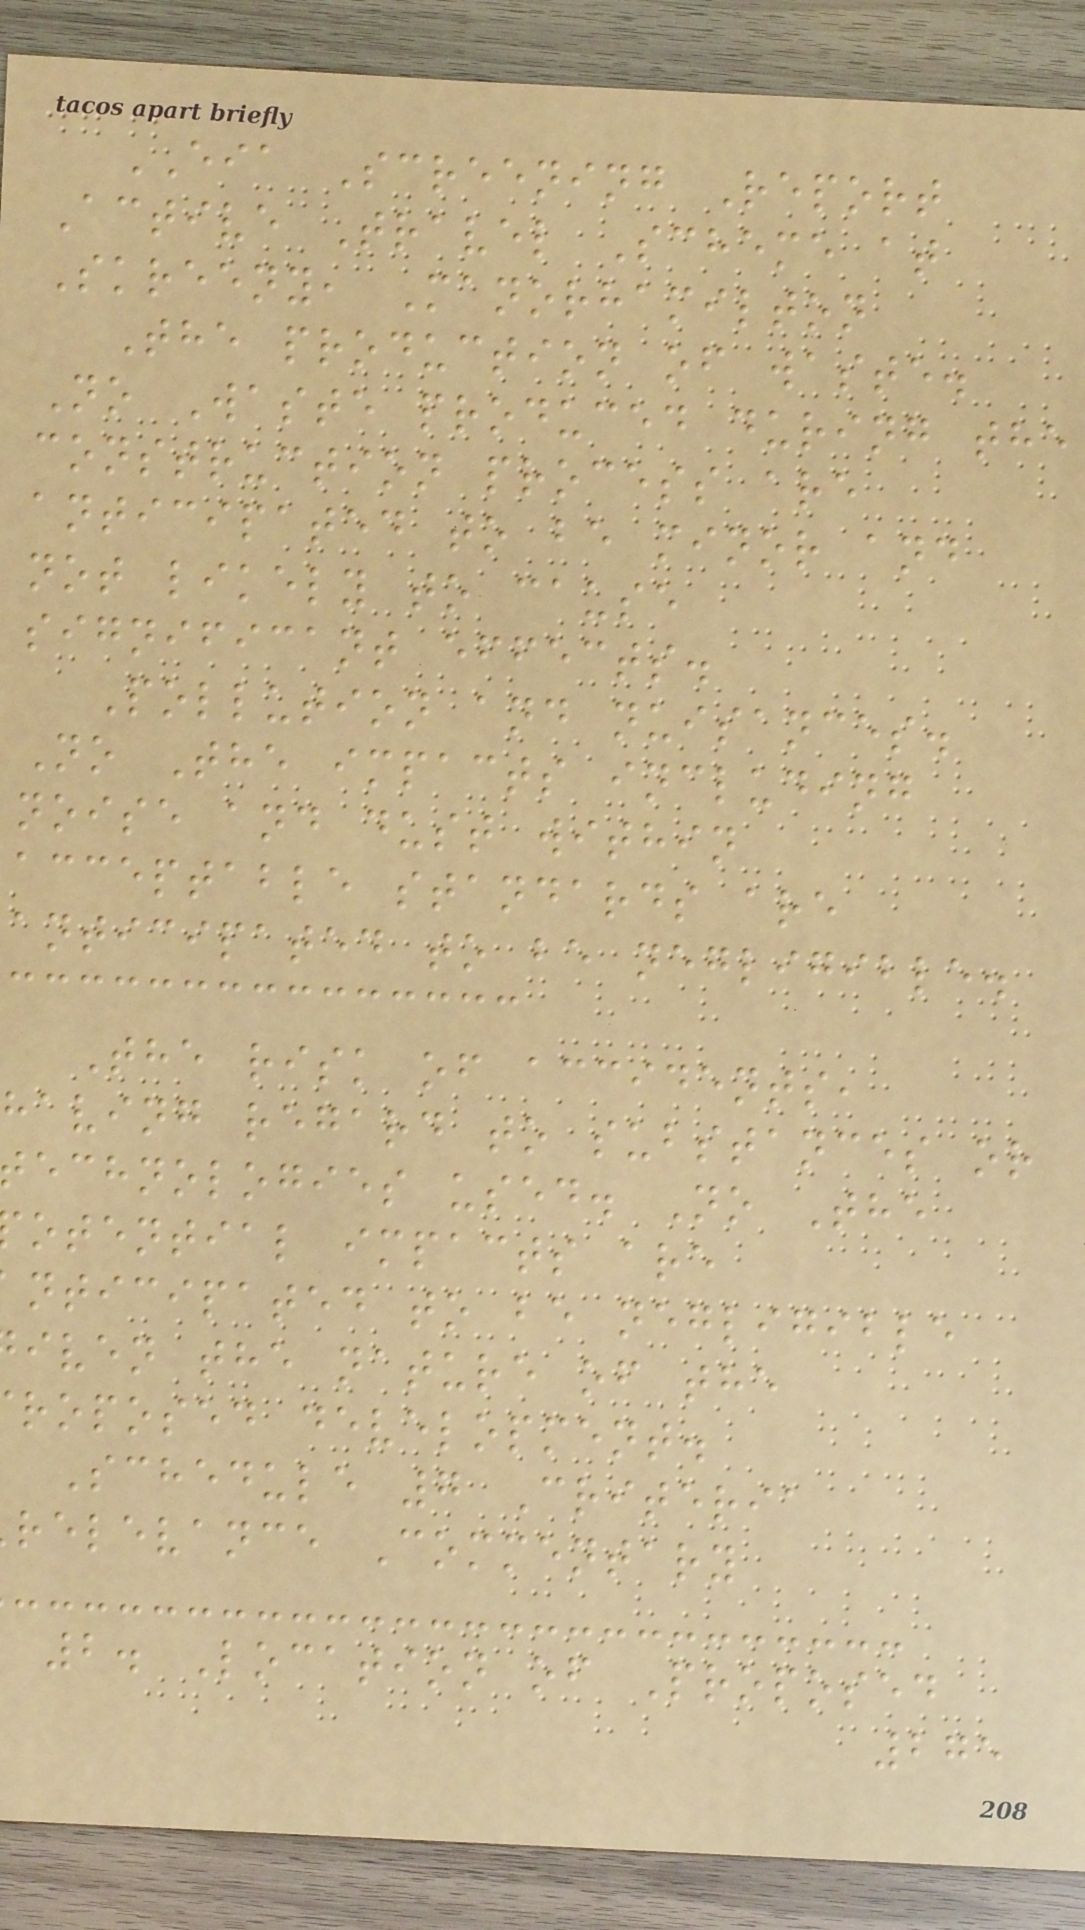EIA Screening Report
Active Travel Scheme at
Skreeny, Manorhamilton
The production of waste.
No Waste produced during the
construction process are
anticipated to be minor and
not likely to cause
significant effects.
Pollution and nuisances.
No The impacts including
noise and dust within
acceptable standards are
anticipated to be negligible.
The risk of accidents,
having regard to substances or
echnologies used. No The
otential impacts are
nticipated to be negligible
iven the nature of the
roposed development.
Schedule 7 Criteria
relevance Commentary
2. Location of Proposed
275
